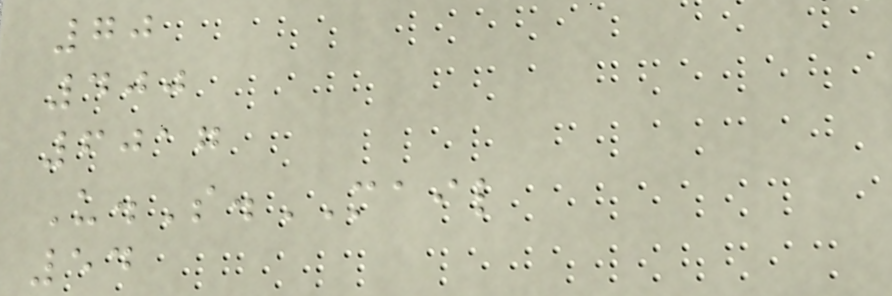70
400
6017
U.S.MAIL
54
